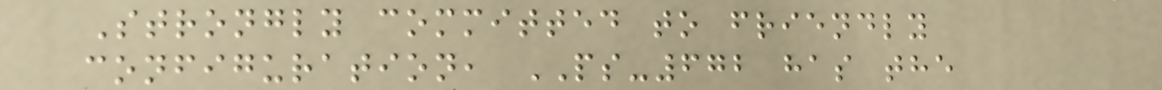Strongly committed to friendly
configuration, PS-672 has the
